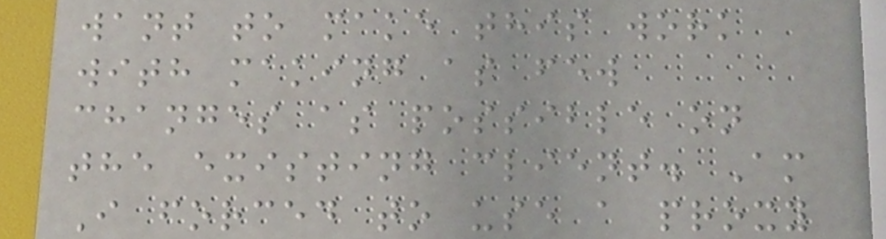want to make this work
with making as few
changes as possible on
the existing client. Am
I forced to use a proxy
